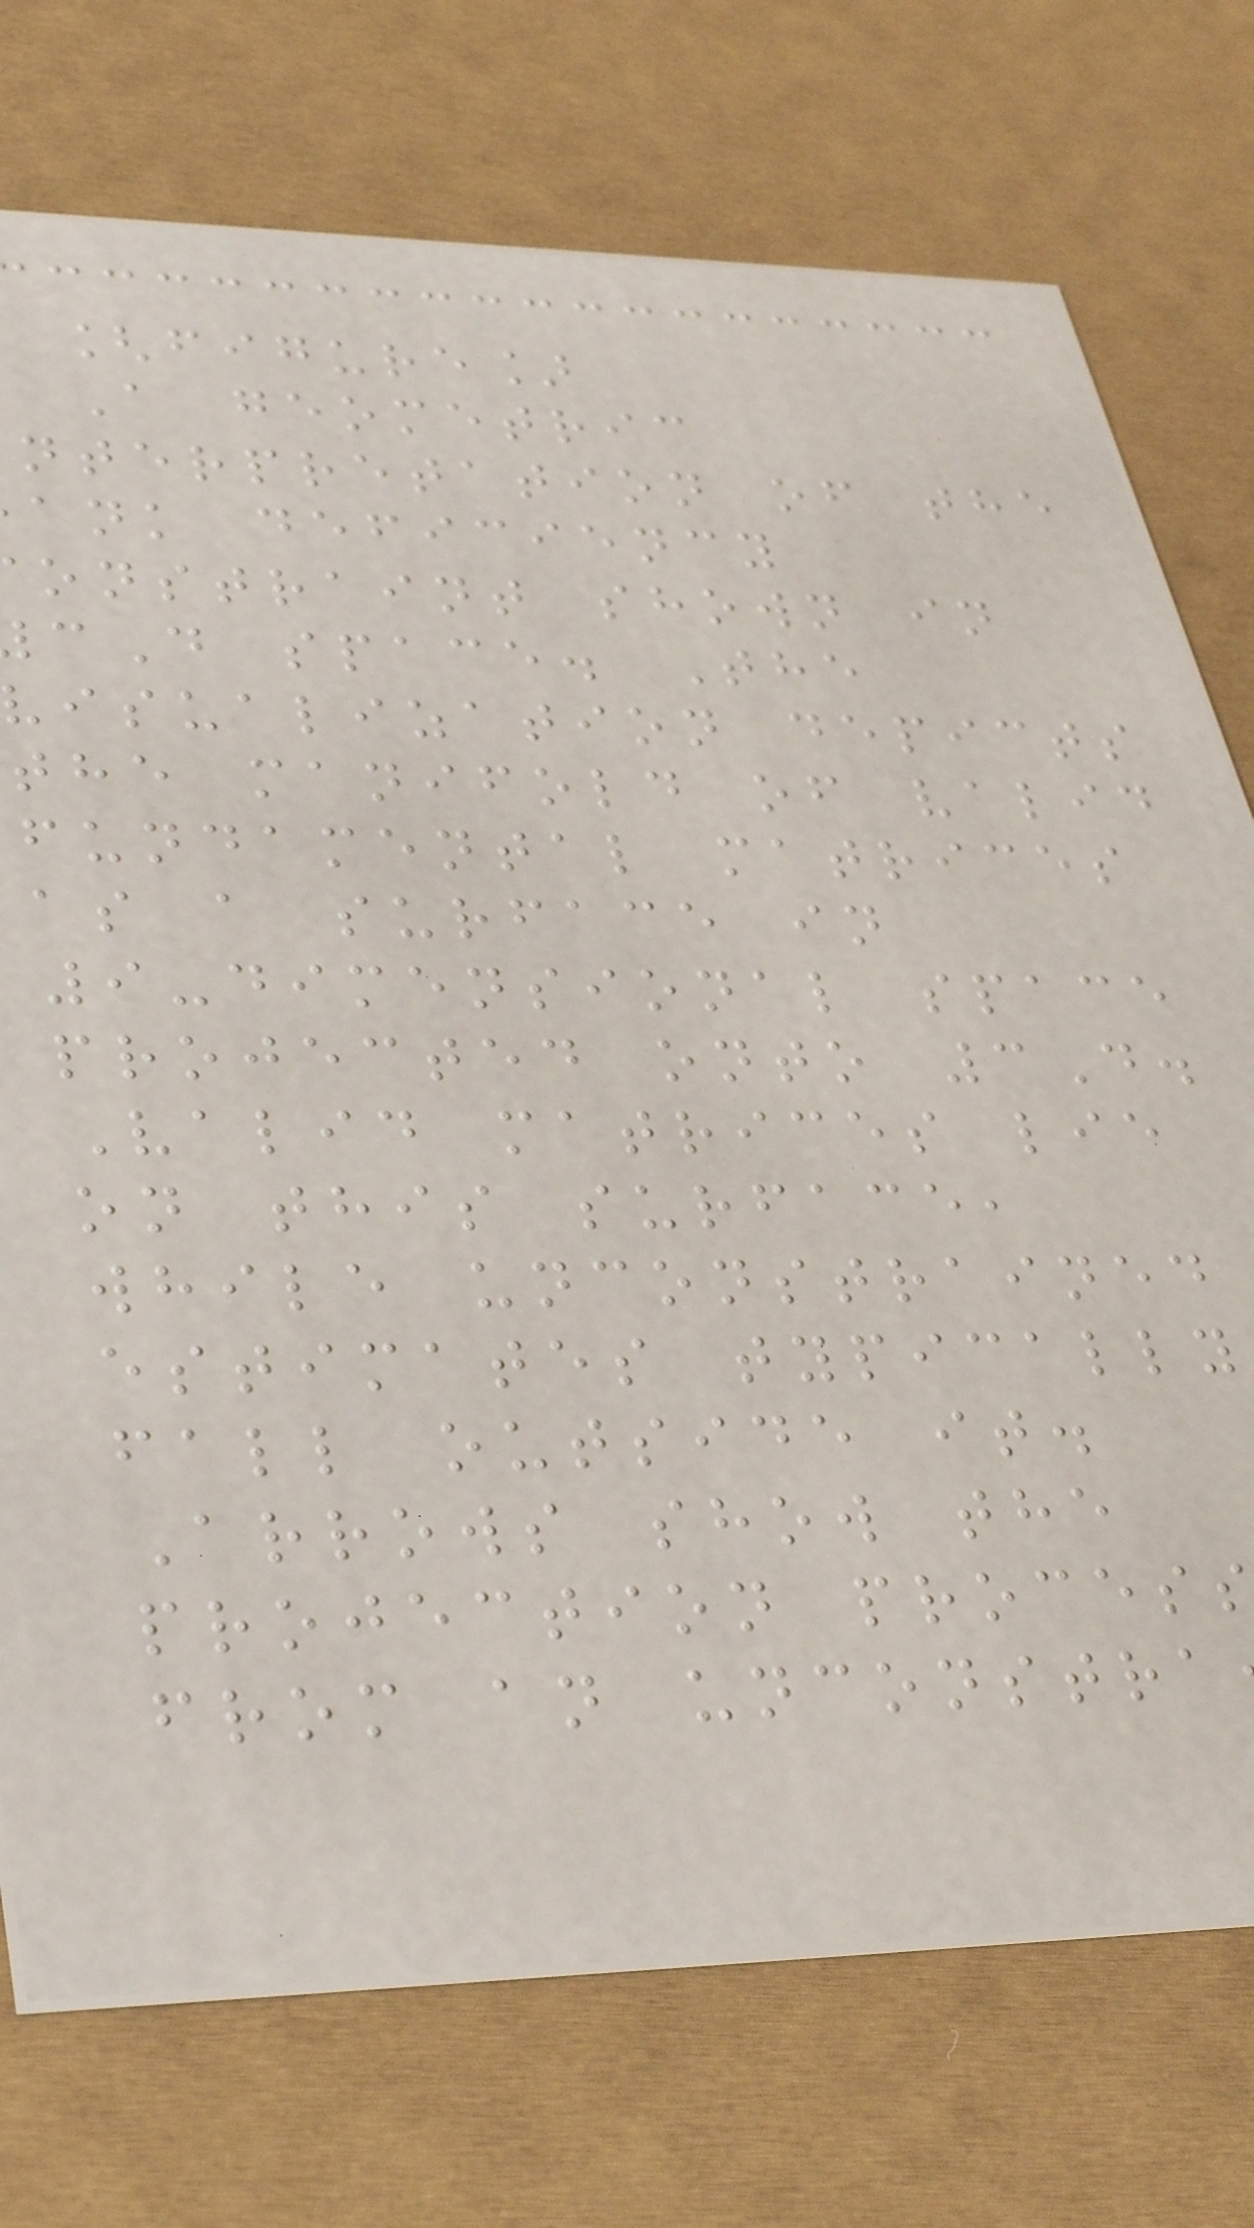[figure]
A geometric
nterpretation of the
ank deficiency
onstraint shown in
D space. The
visualization depicts
the manifold of valid
fundamental matrices
as a surface in
9-dimensional space
projected onto 3D.
Valid matrices lie
on this surface,
while unconstrained
estimates typically
fall outside it.
Arrows show the
projection proces
from an unconstra
